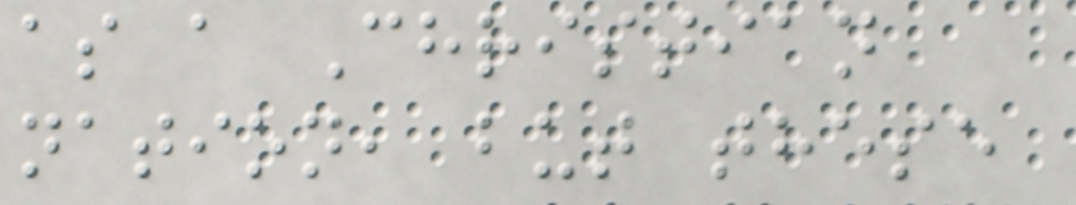as a Christian
nation, but these
